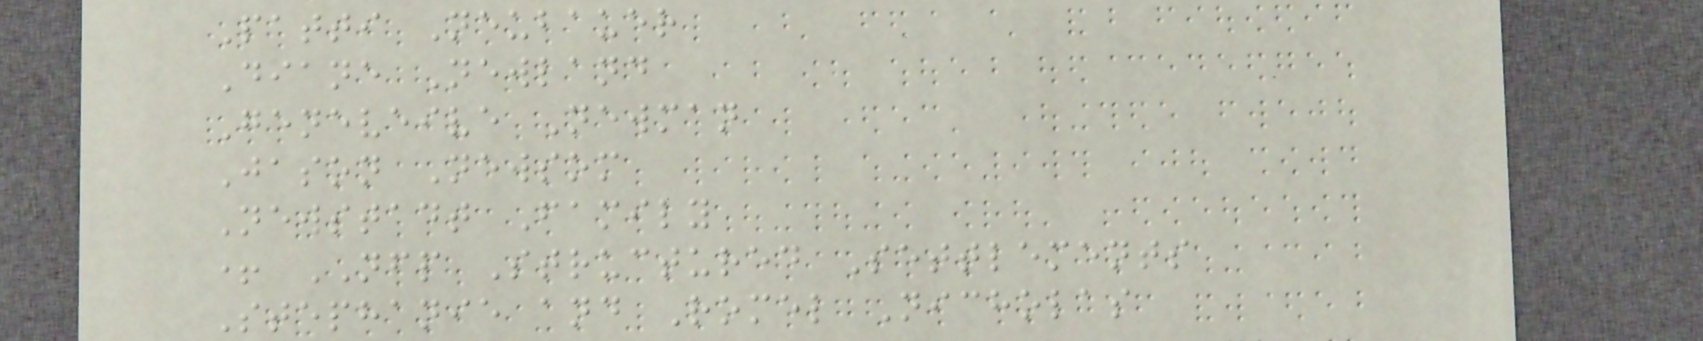Patti Neubauer
Diane Newland
Geneveive Newman
Jason Newsom
Newstadt Family
+ NFP Structured Settlements
Stephanie and Romel Nicholas
